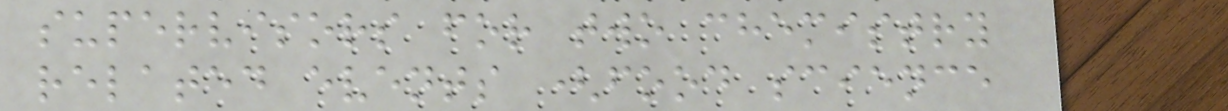supervisors for two chemistry
related events (food science
